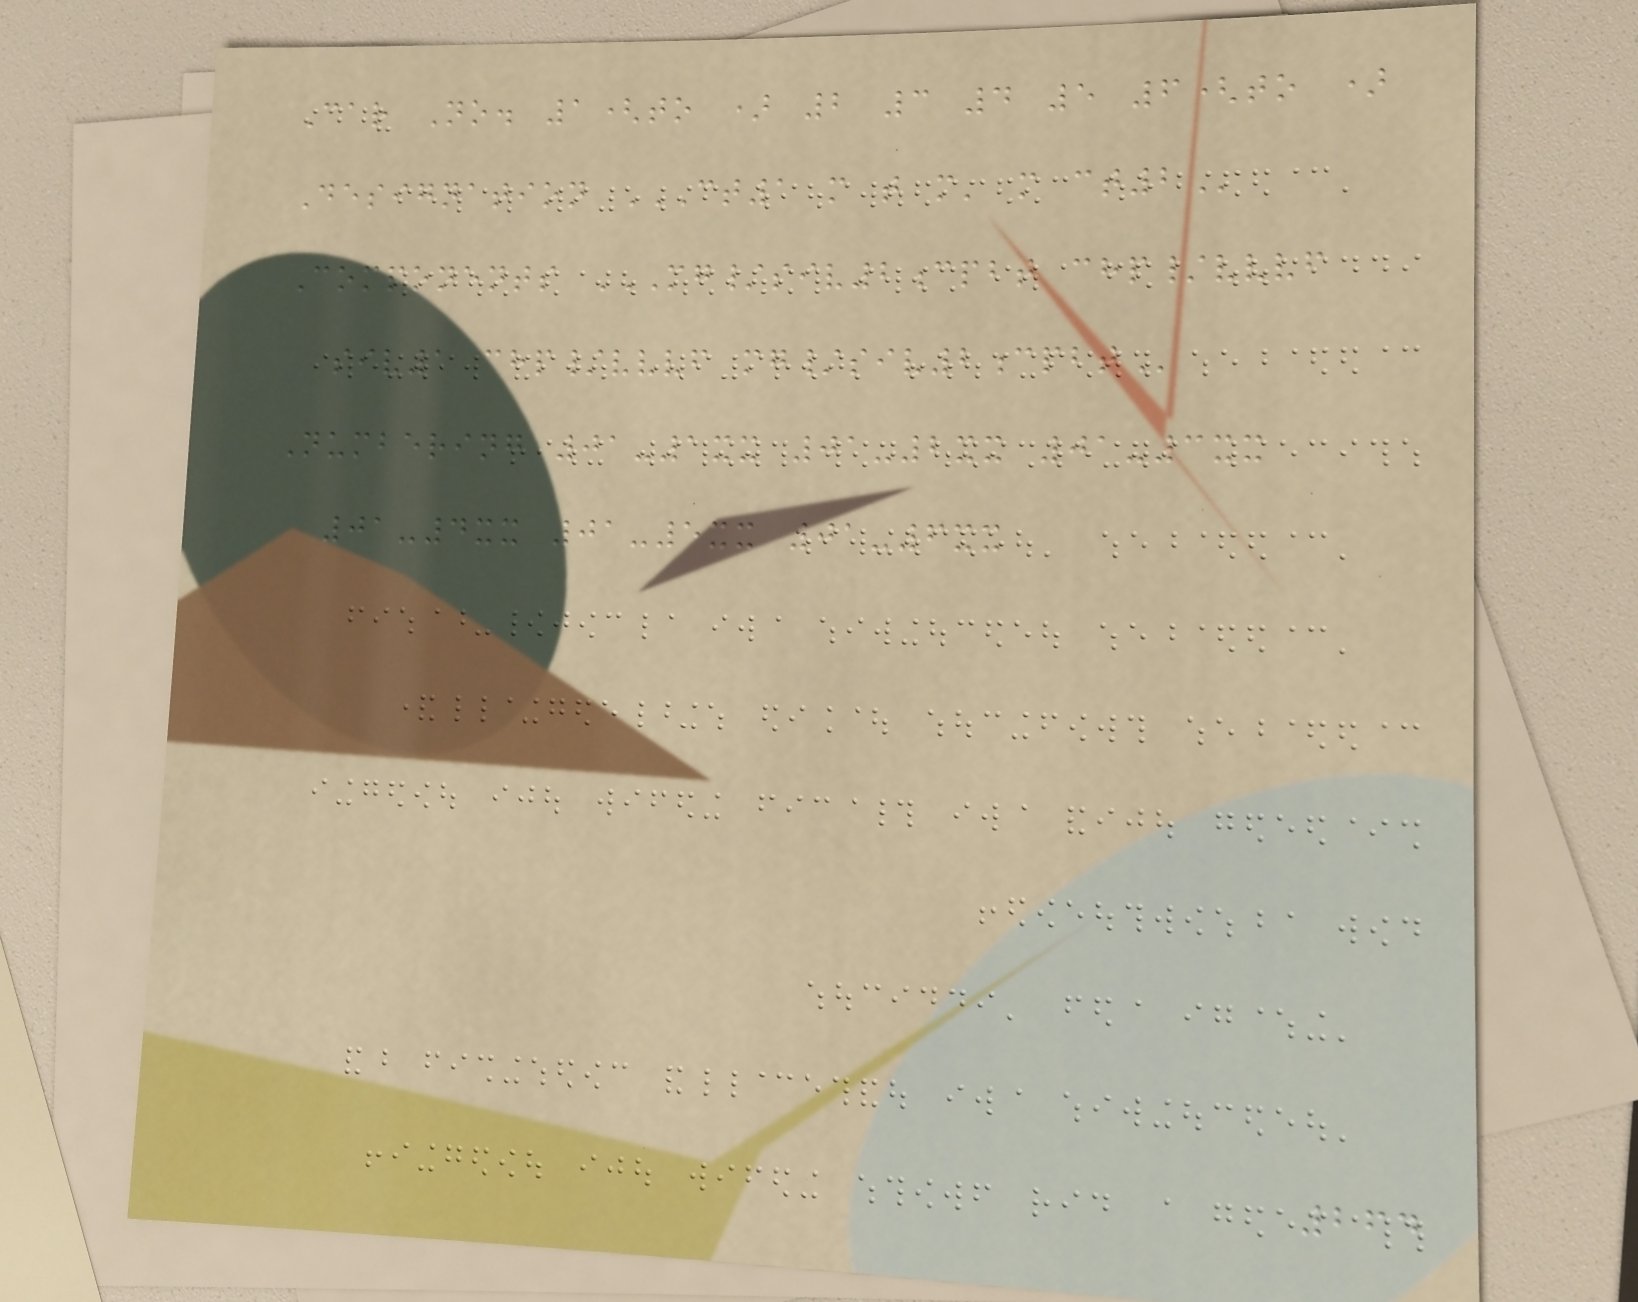Car No. 1(to ) 2 3 4 5 6(to )
Designation CT1 M T M' M CT2
Components MG/SIV2CPBT CHP/VVVF
SIV1 CHP/VVVF MG/SIV2CPBT
Numbering 01-1xx 01-2xx 01-3xx
01-4xx 01-5xx 01-6xx
264
